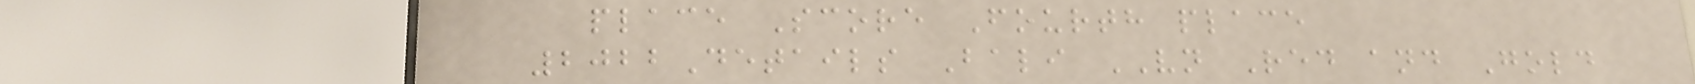place Score Fourth place
2022Details Bali VN Red and Gold
